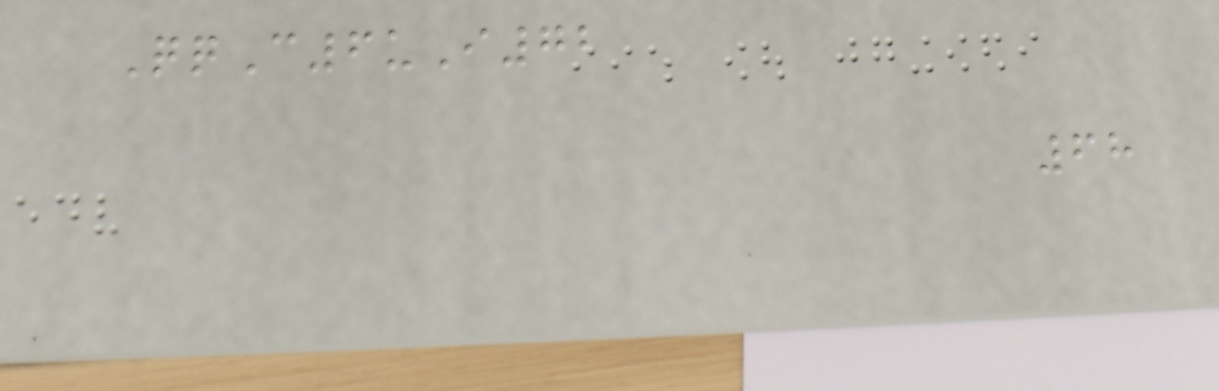QqC6uI72
68
